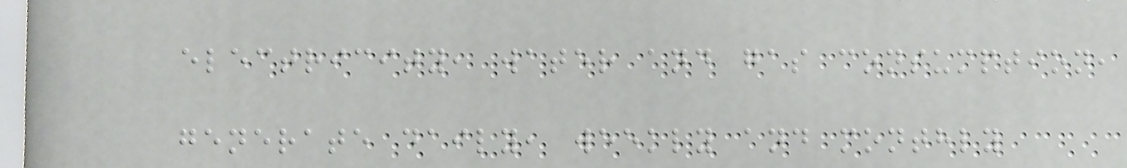electricity, water and gas consumption,
generate daily, weekly and monthly
